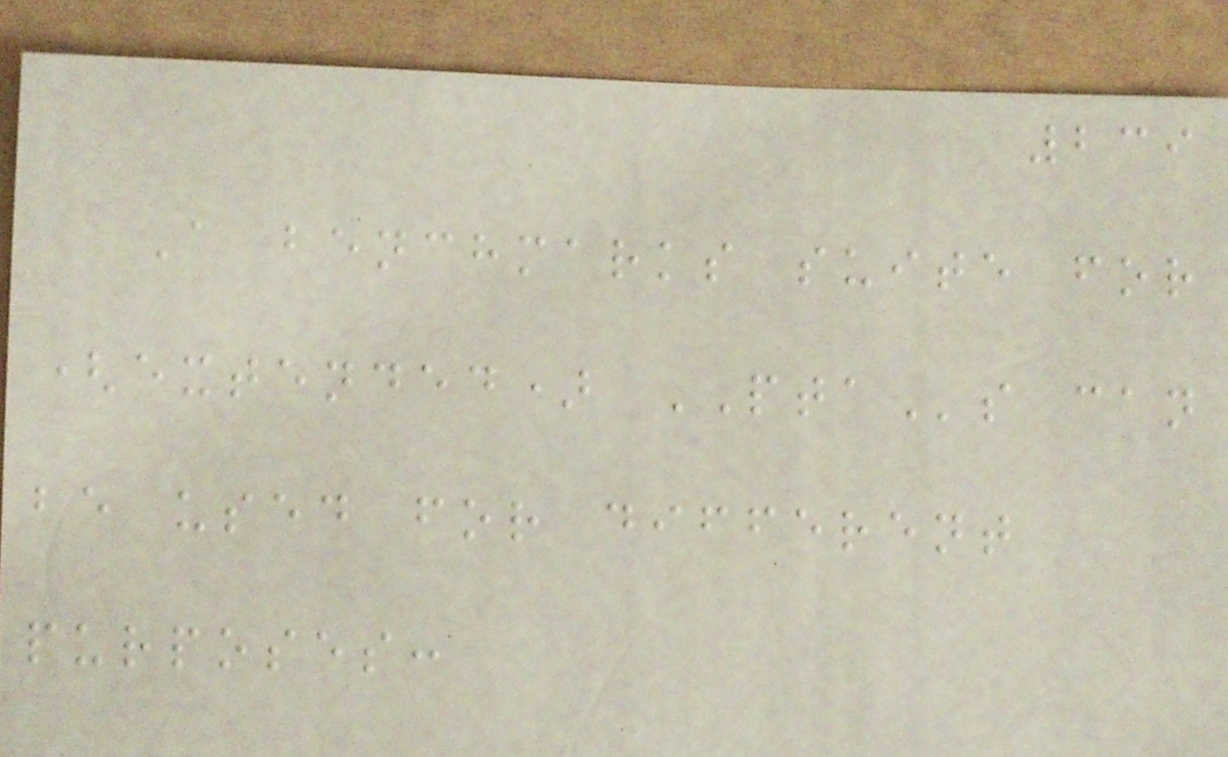239
A benchmarks suite for
(extended) PTAs can
be used for different
purposes:
